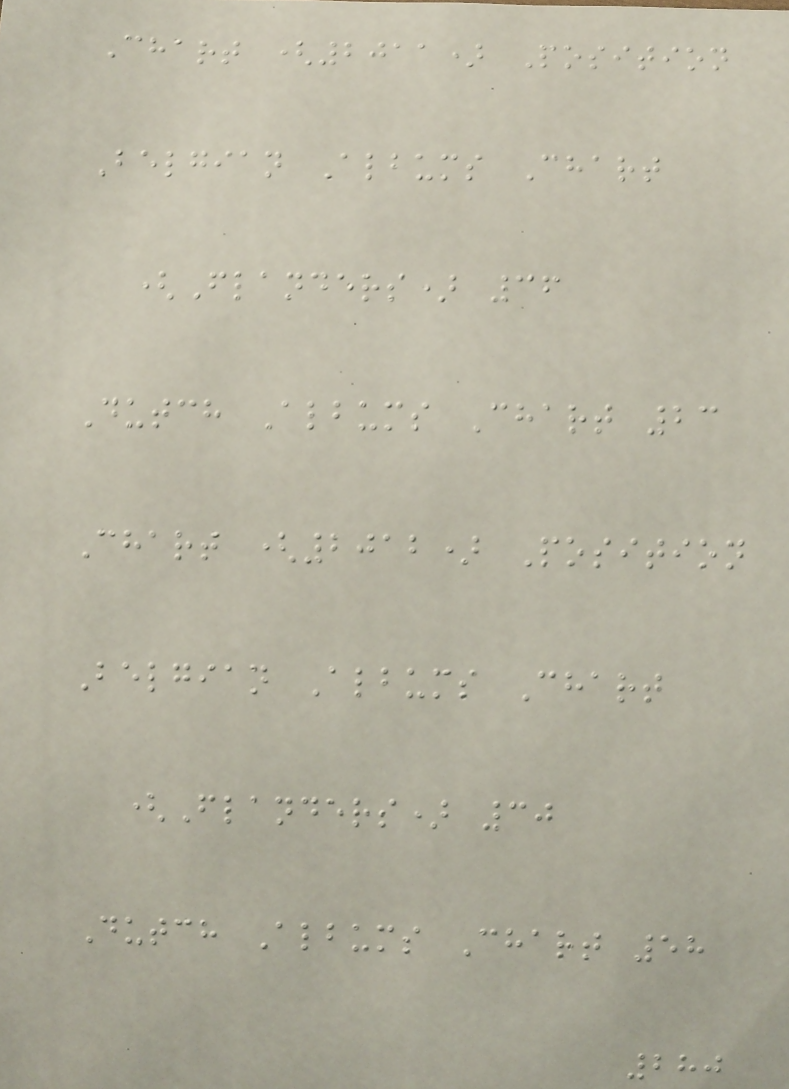Chart (2011) Position
Belgian Albums Chart
(Flanders) 36
Dutch Albums Chart 23
Chart (2012) Position
Belgian Albums Chart
(Flanders) 30
Dutch Albums Chart 58
280
